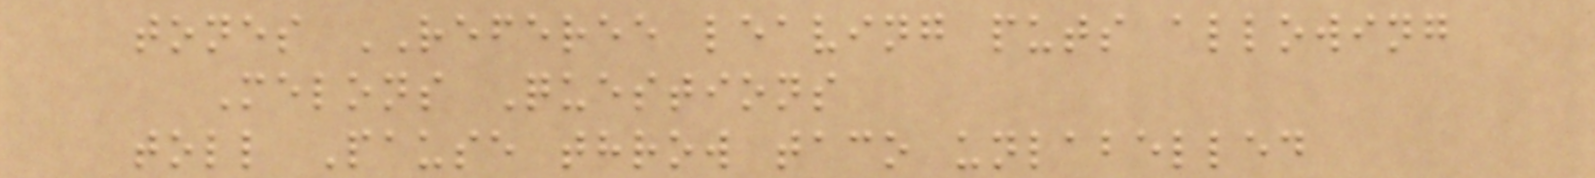tones REFEREE leaving puts allowing
Melons Questions
toll Pause throw taco unlabelled
